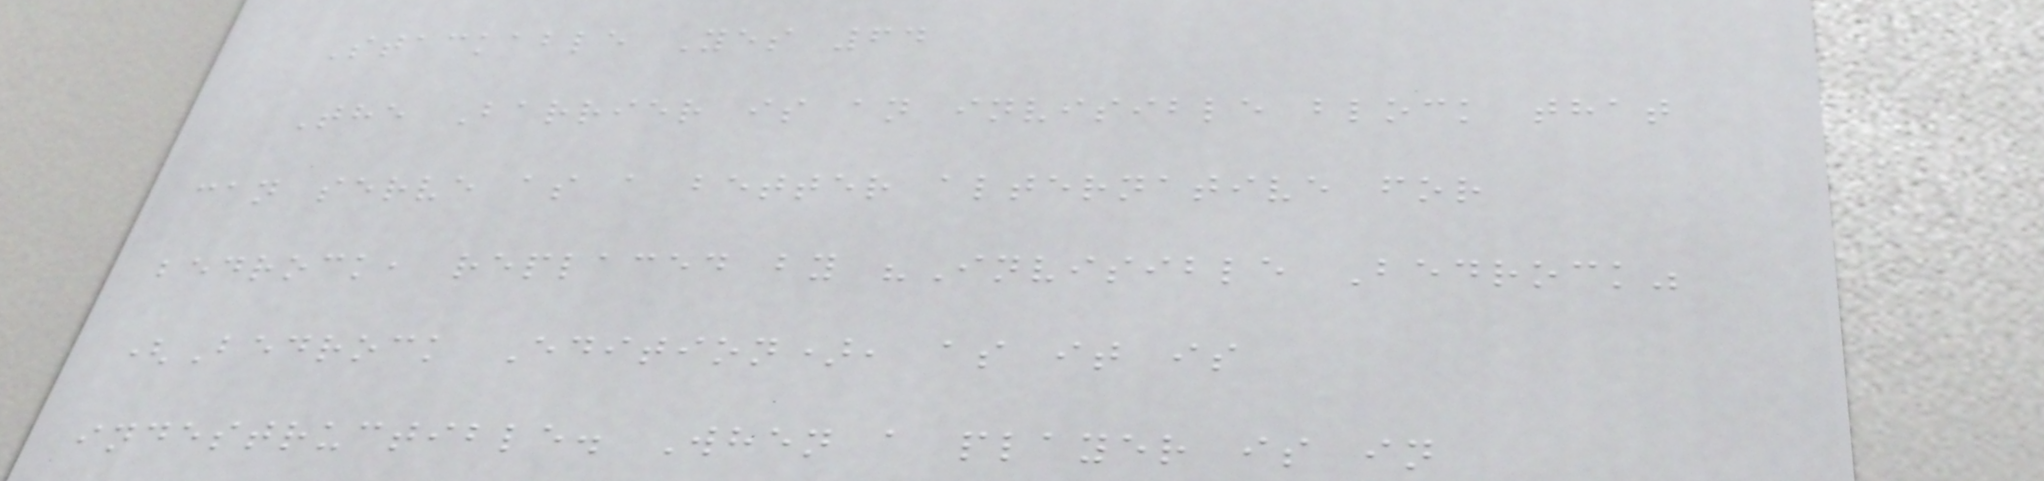Stackable Yes 64
The Barrier is an invisible block that
can serve as a better alternative for
bedrock, replaced by "Invisible Bedrock"
(Bedrock Edition), as it is
indestructible. When a player is in
